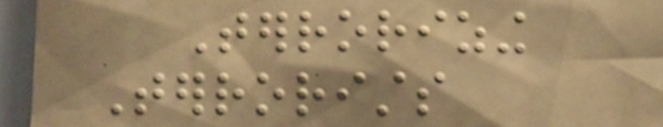Terrorizing
Terrorists
